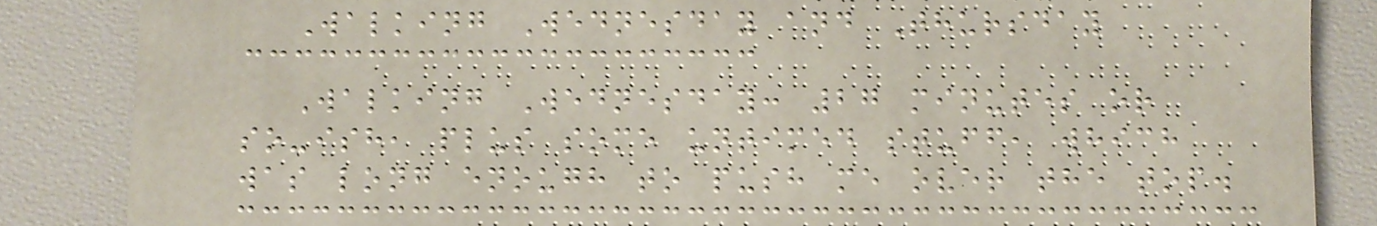Walking Wednesday and Thursday
Walking Wednesday: 27 minutes or
so-ish, plus some untimed stuff, which
was long enough to push me over the top.
